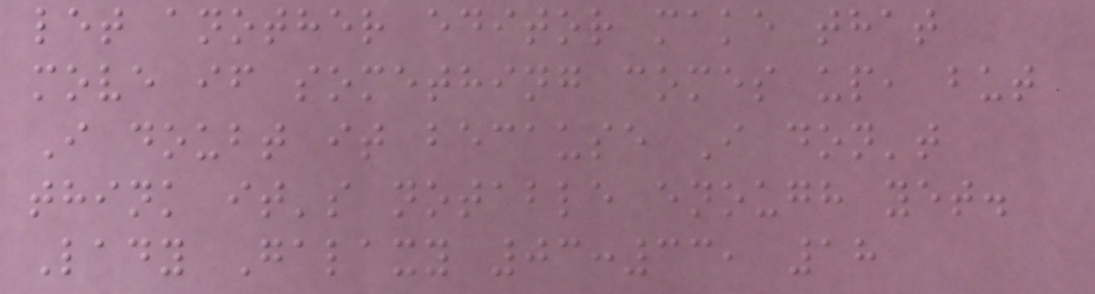let another editor make that
move if something comes up, but
I doubt it because I don't
think it's notable enough yet.
Lady Galaxy 03:33, 18
